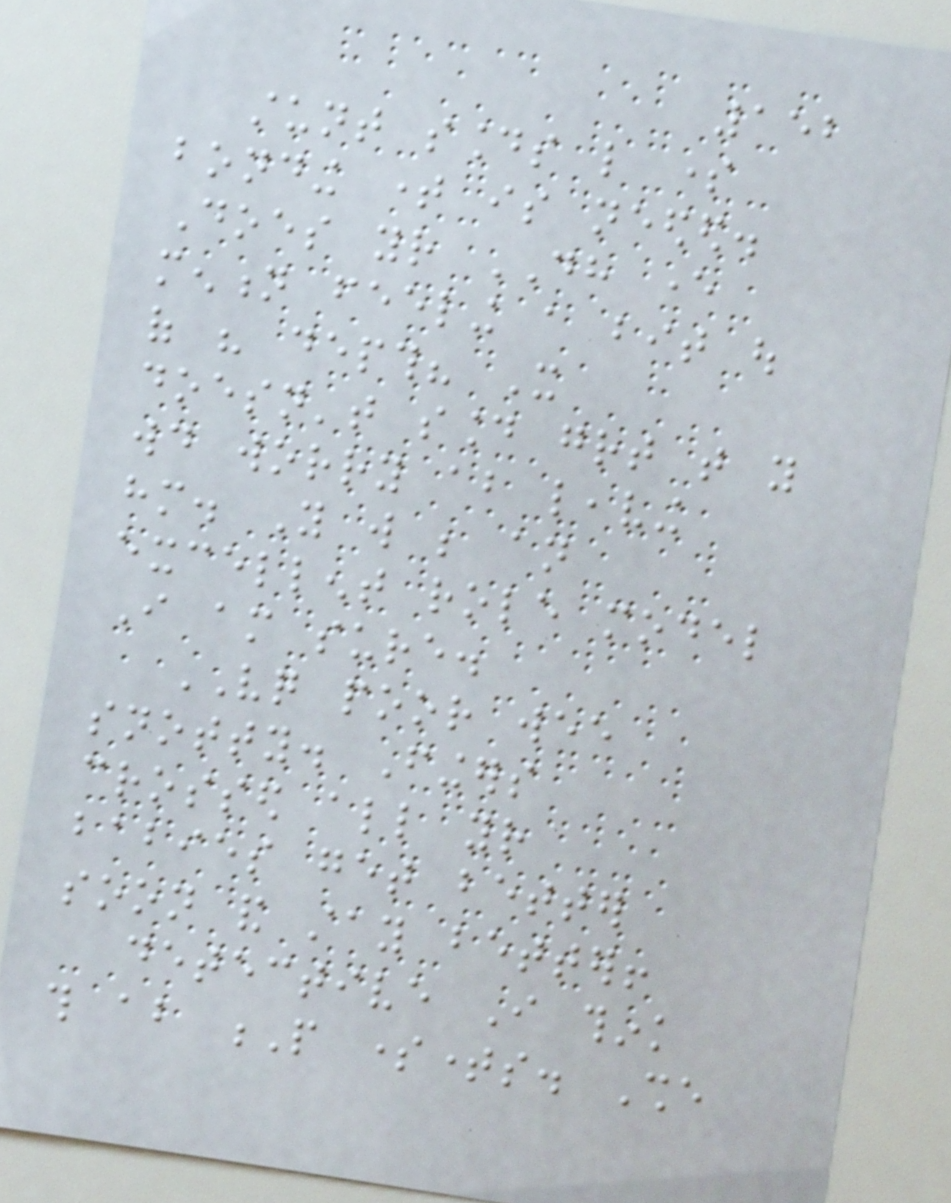152
stunt sounds like some
bonding time is needed.
Does your DH ever
mention feeling a bit out
of his depth? It
doesn't sound great that you
would worry about leaving
him. You will be an
excellent role model
I am sure.
VQ poor wee
snotty. Fingers
crossed all your
babies get better
soon and stay better!
detective I think
this about P sometimes. She
